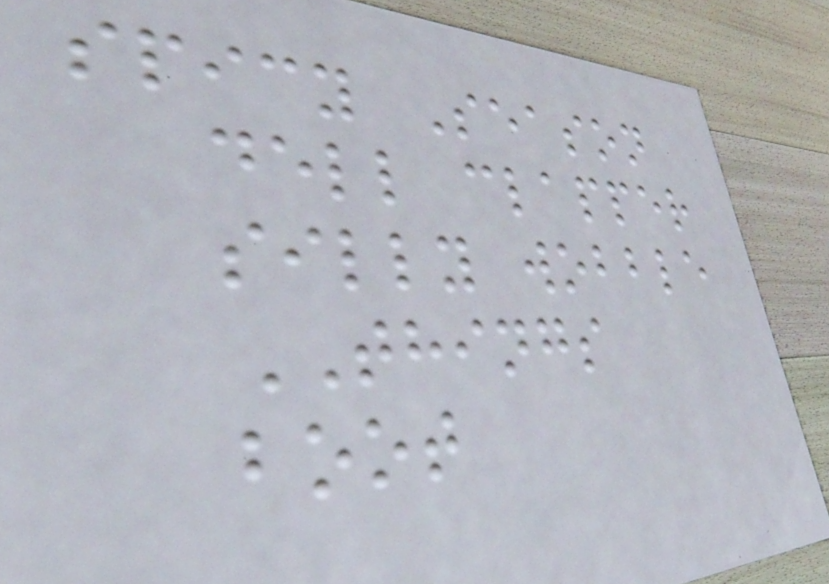spicy Season
dell clapper
silly wobble
THINGS
boot
